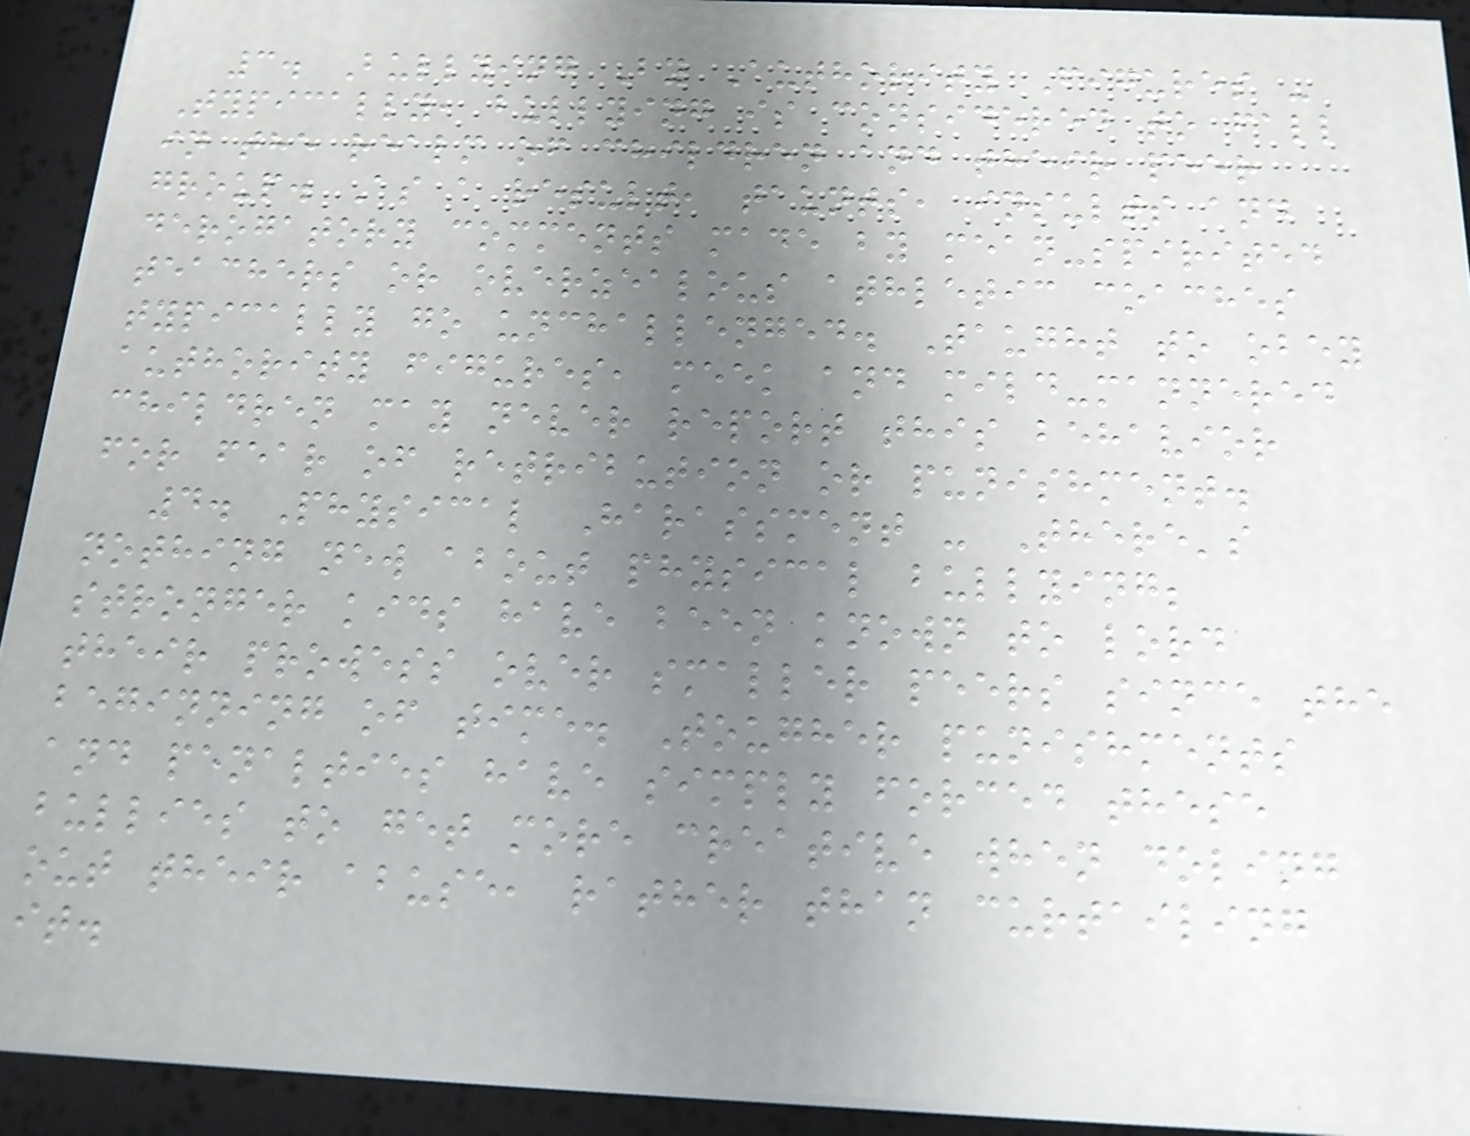3. Bullying By Authority Figures -
Typically, bullying is considered to fall
in the realm of children and their peer
group. As a result, taunts, insults and
derogatory comments made by mean-spirited
teachers or overzealous athletic coaches
typically go unchallenged. Taught to obey
authority figures, meek and mild-mannered
children may never report this behavior
for fear of retribution or punishment.
4. Physical Harassment - There's
nothing new about physical bullying;
stronger kids have been known to lord
their prowess over smaller peers since the
beginning of time. Tougher punishments
and penalties have simply forced these
bullies to get more creative when doling
out their abuse, rather than curtailing
it.
